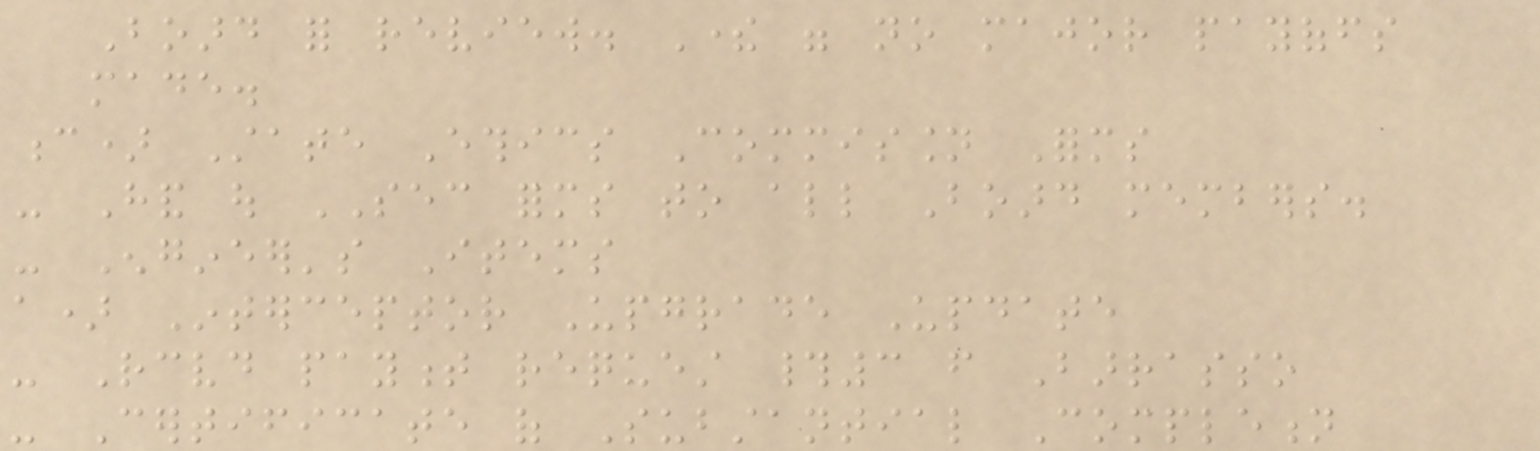Board for review. There were no major payoffs
made.
c) State Ethics Commission Forms
- Hand out SEC forms to all Board members.
- Engineer's Items
a) Interceptor Upgrade Update
- Received payment request #3 from Barrasso
- Certificate of Substantial Completion
